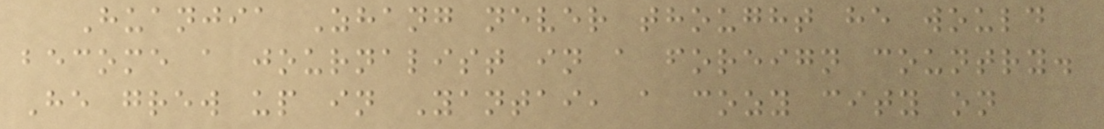Huanjia Zhang never thought he would
become a journalist in a foreign country.
He grew up in Yantai, a cozy city on
